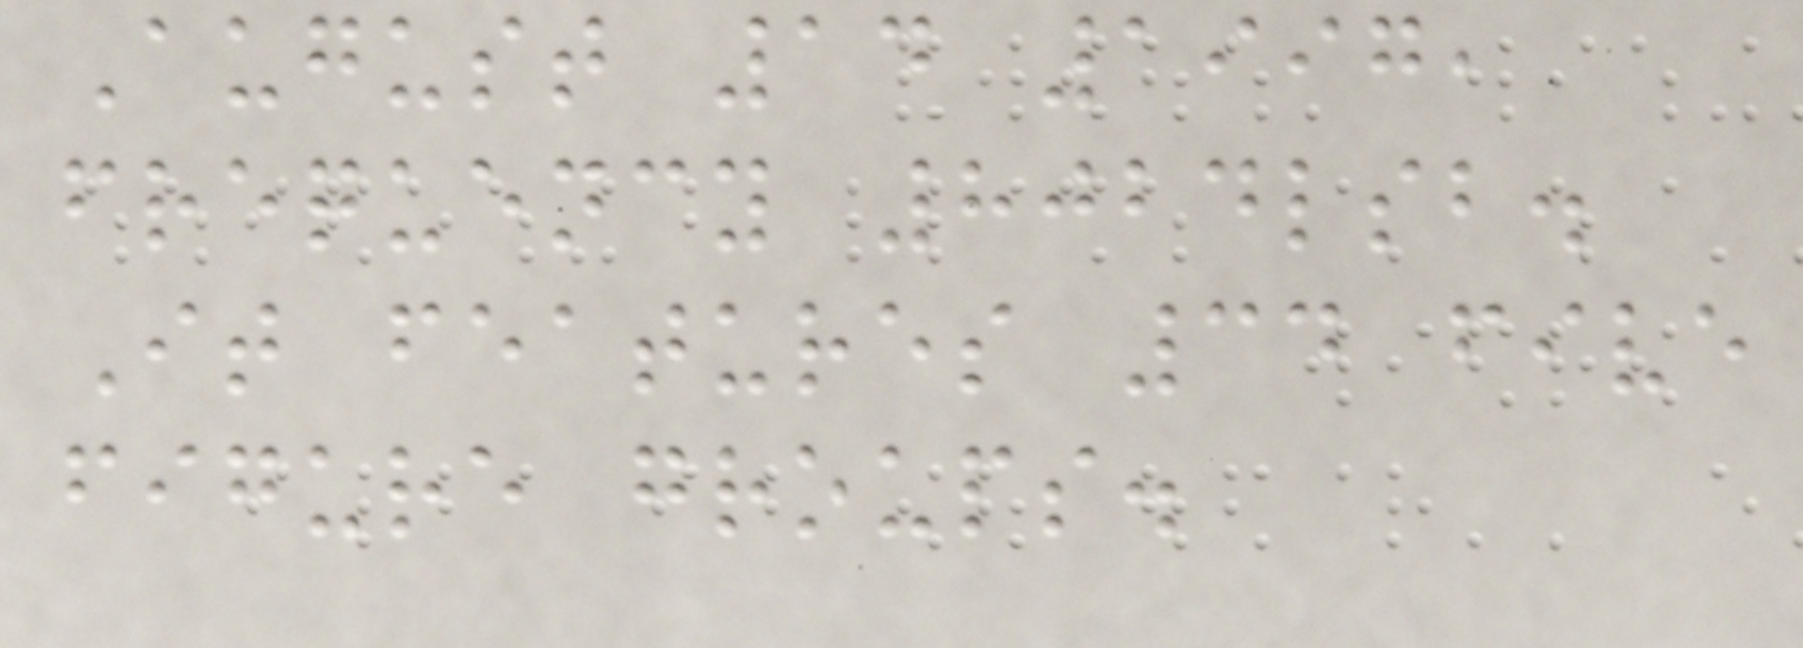August 14 1997,
frequency 8024lsb.
It features 34 five
figure groups.
